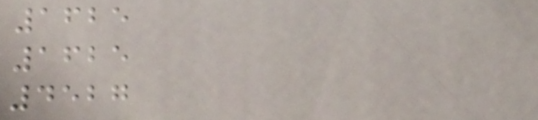1625
1625
4527
